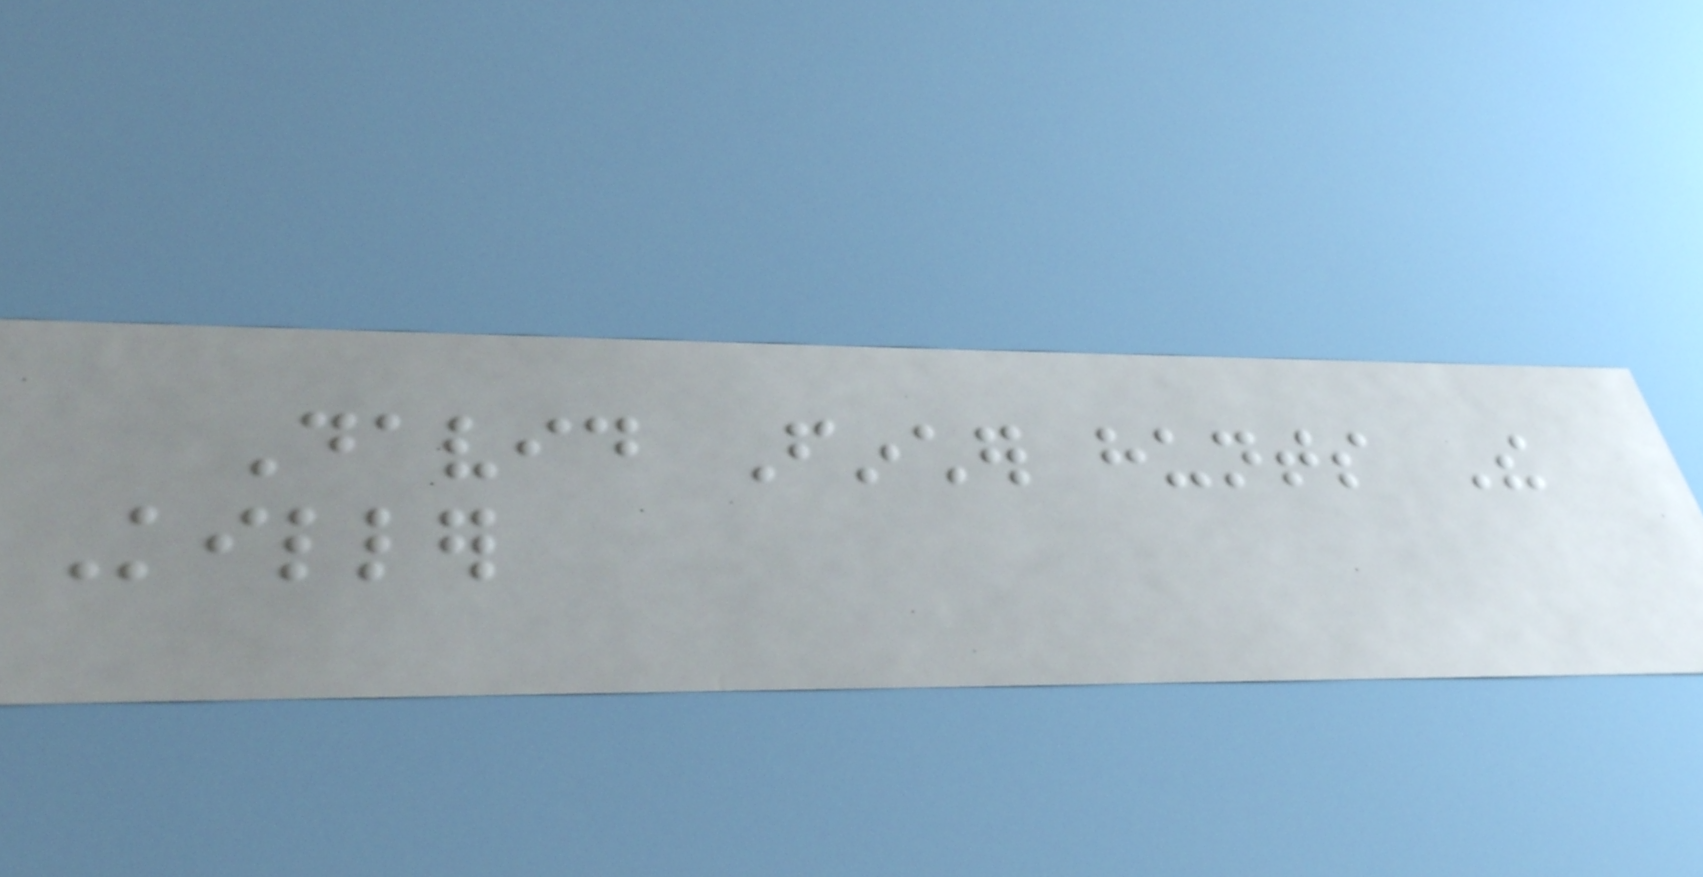David Fincher hunts The
Killer
